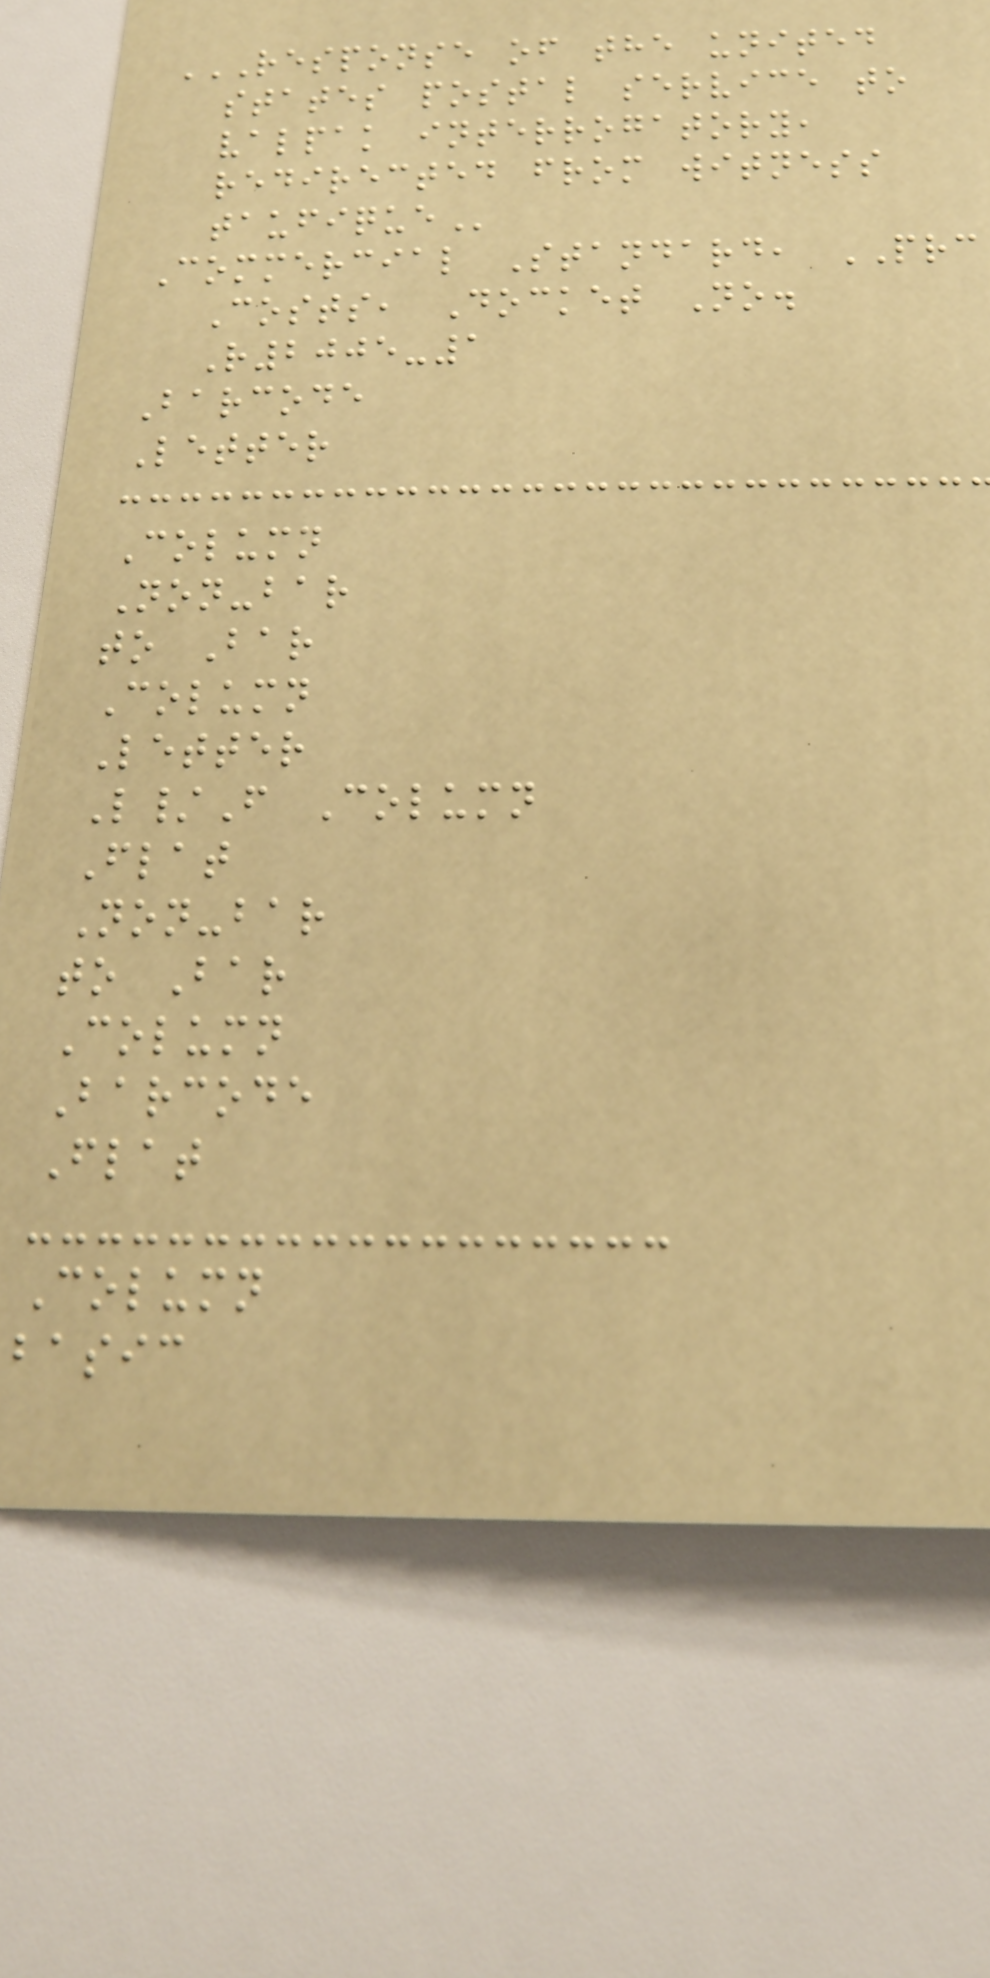RESPONSE OF THE UNITED
STATES POSTAL SERVICE TO
VALPAK INTERROGATORY,
REDIRECTED FROM WITNESS
TAUFIQUE
Commercial Standard, PRC
Costs, Docket No.
R2005-1
Barcode
Letter
Column
Non-bar
to Bar
Column
Letter
L/F Column
Flat
Non-bar
to Bar
Column
Barcode
Flat
Column
basic
